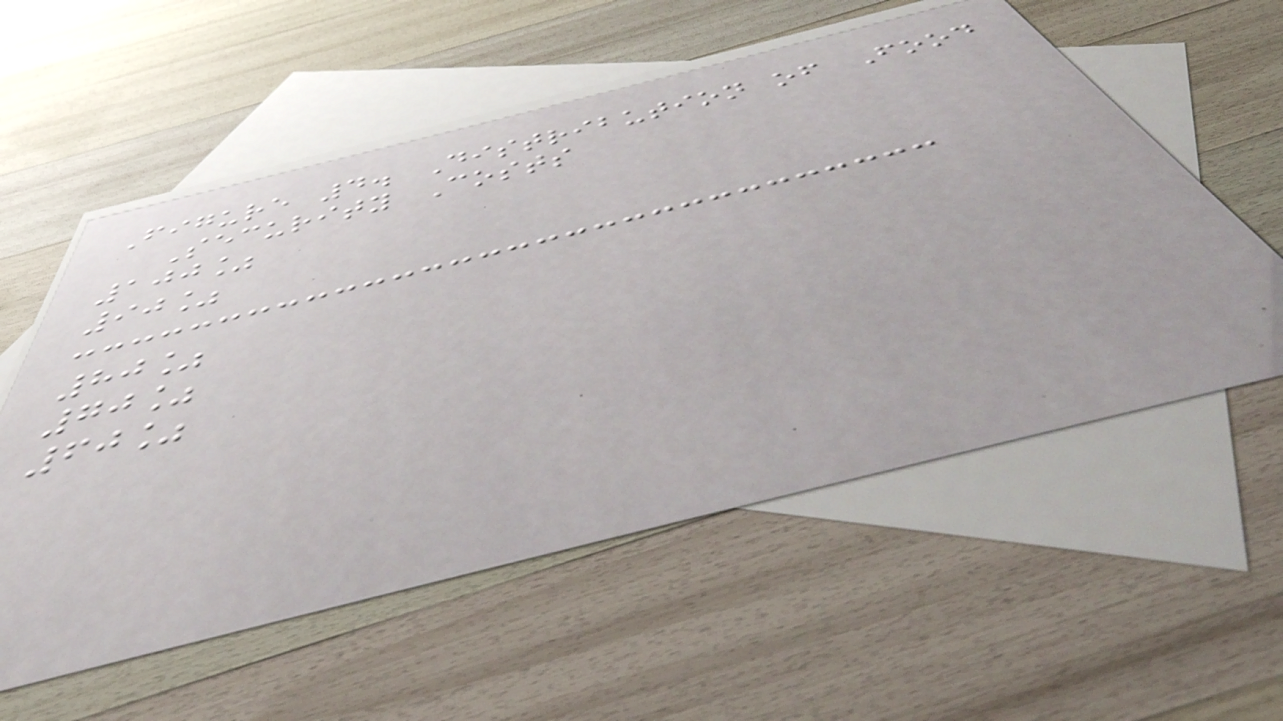Figure 4. Distribution of Food
Security Costs
100%
90%
80%
70%
60%
